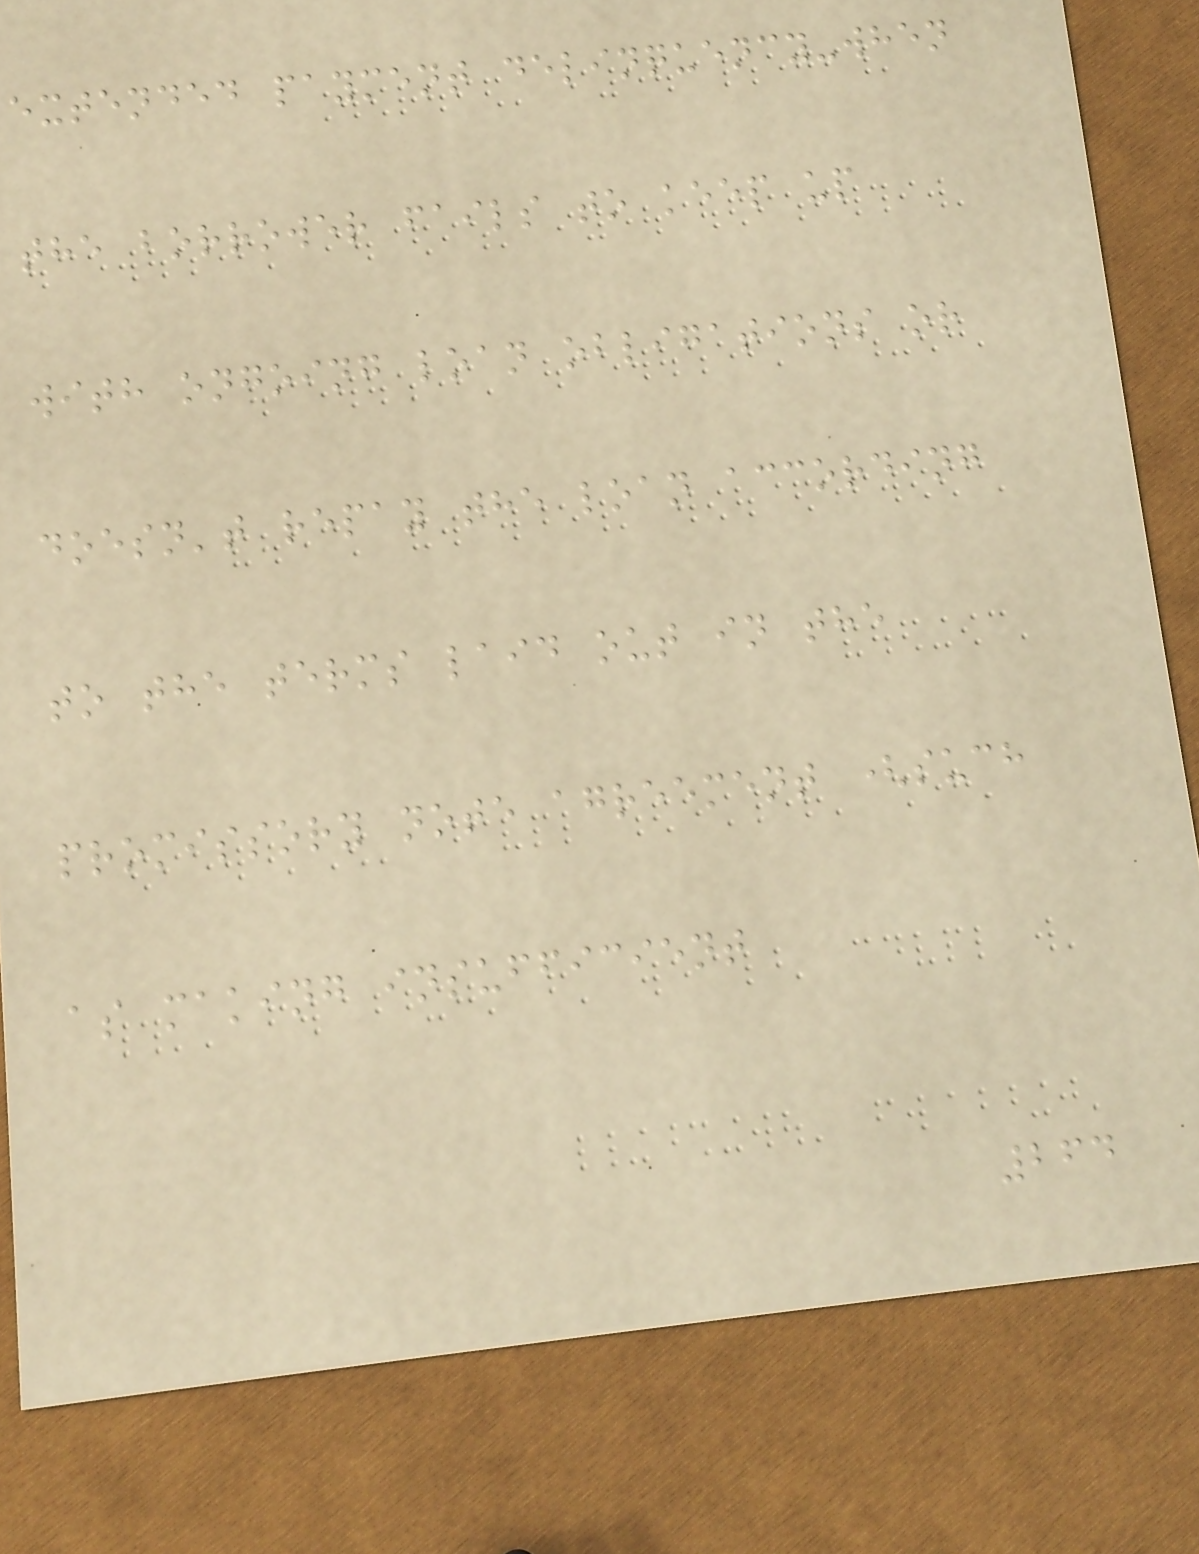extended payment delinquency-when
the borrower fails to keep up
with ongoing loan obligations or
doesn't repay the loan according
to the terms laid out in the
promissory note agreement (such
as making insufficient
264
